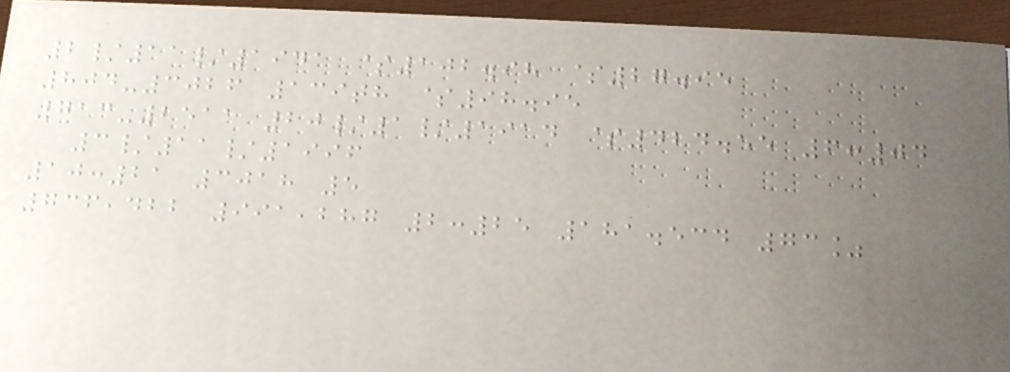2/11/1941 $102.98 $27.95
804-3026 139th $98.95
713-2511 20/1/1914 $424.55 6:04
3/11/1996
10:21 3018 5
736,422 991,287 2:25 181.534 73%
